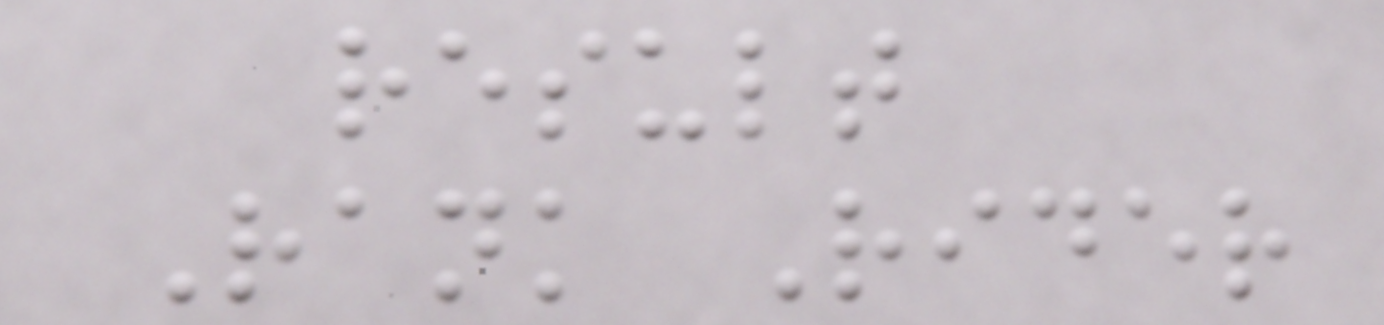result
Rank Rider
